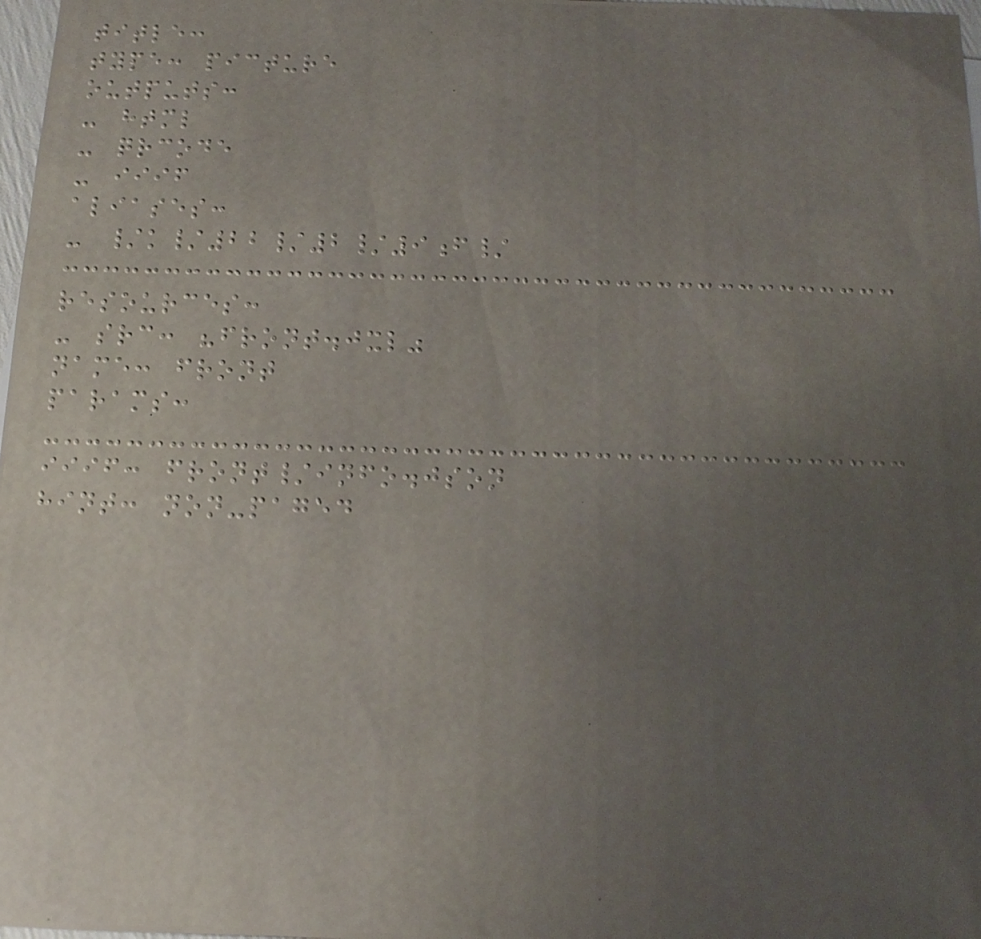title:
type: picture
outputs:
- html
- qrcode
- iiif
aliases:
- /k/22/2/9f/
resources:
- src: "front.jxl"
name: front
params:
iiif: front/info.json
hint: non-paged
